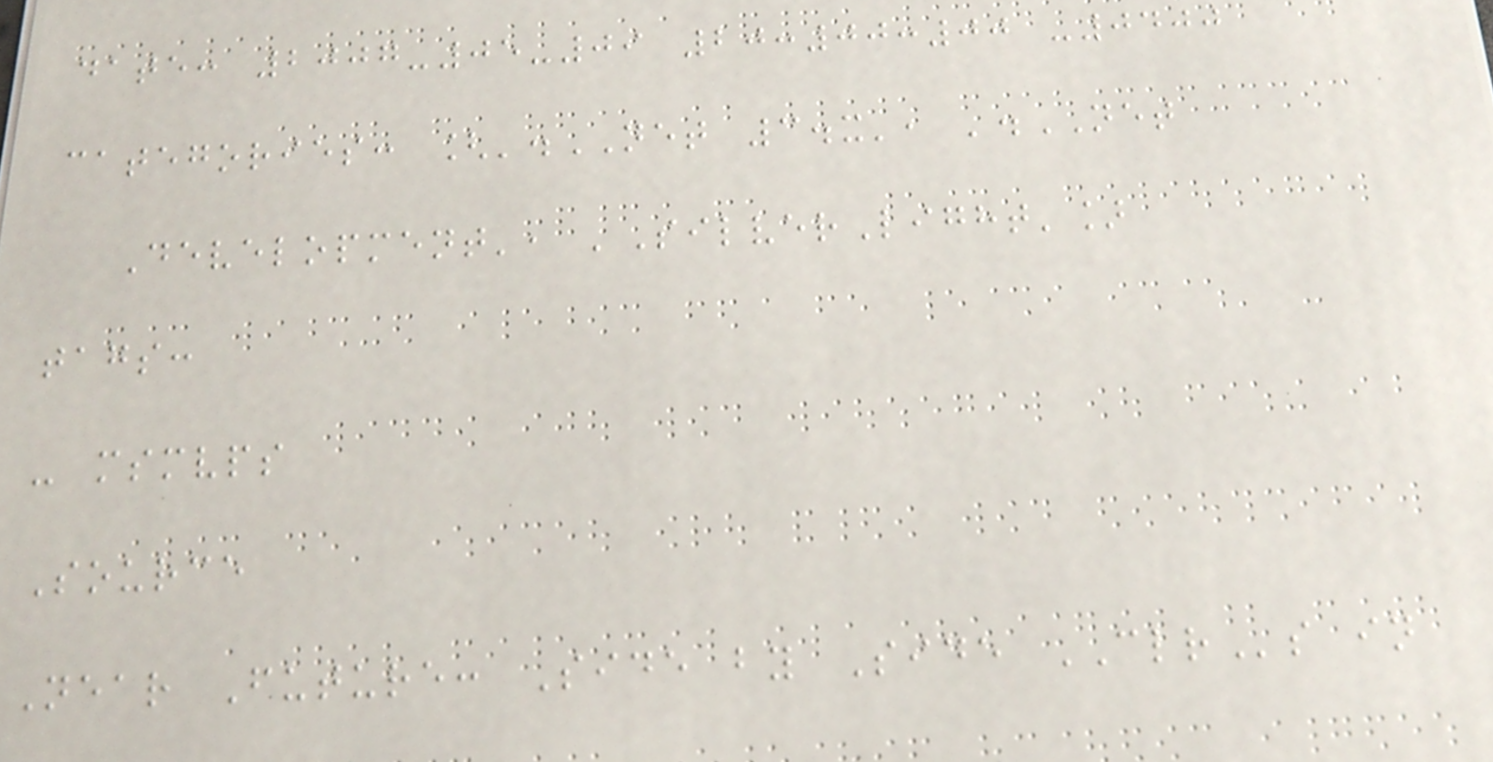date: 2007-05-09 20:00:00 -0400
categories: ['.NET 3.x', '.NET
Development', 'SilverLight']
tags:
- msmvps
Source
Near Future: Side by Side CLRs in
